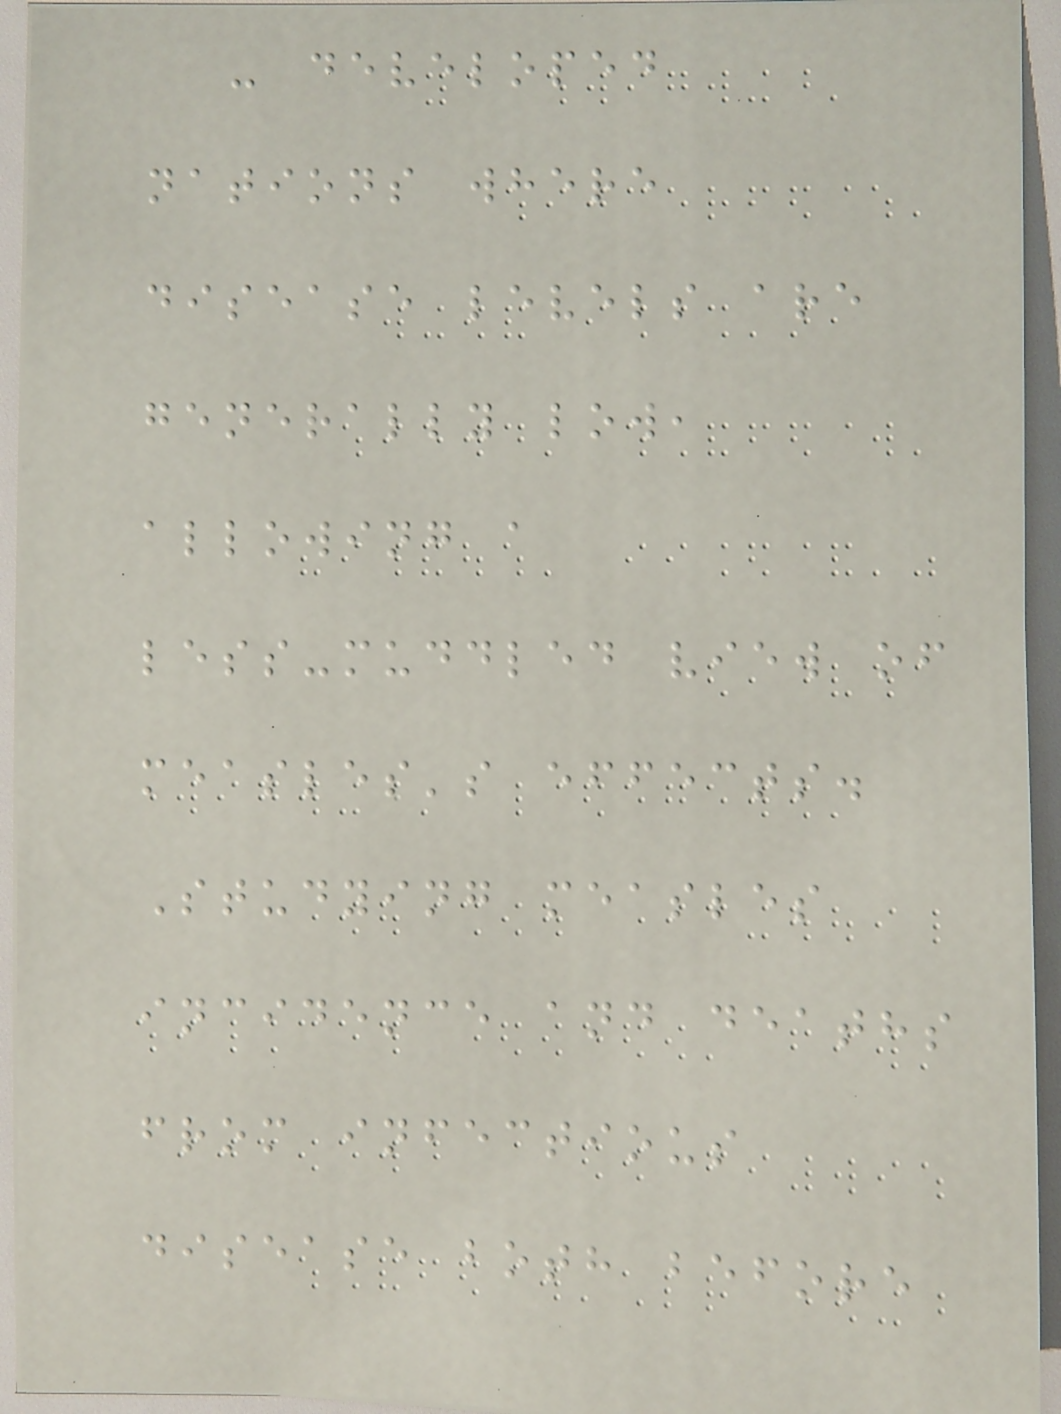- developed
nations where
disease levels are
generally low,
allowing a
less-muddled view of
measles's effects.
Studying measles
incidence and deaths
from infectious
disease both before
